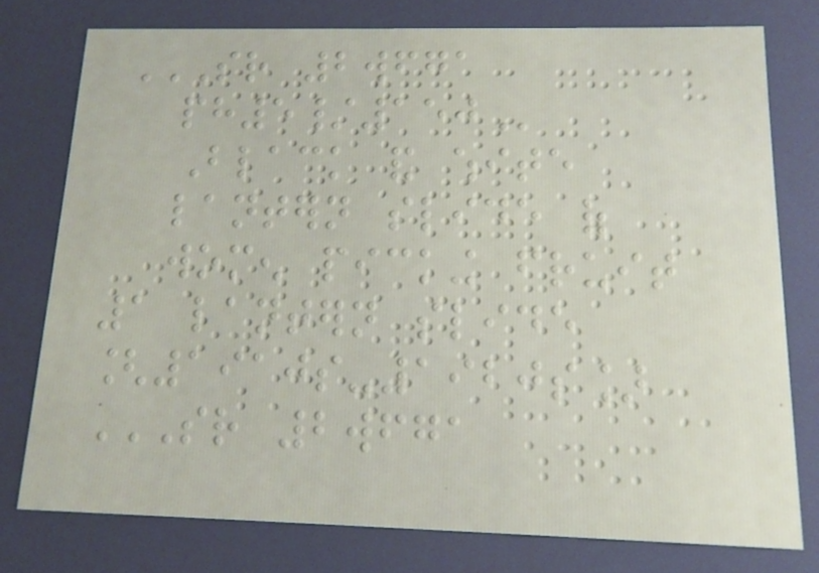SR 2WFGA
PH5/150
Black and white
lantern slide of
women picking fruit
1 lantern slide
[1910s-1920s]
SR 2WFGA
